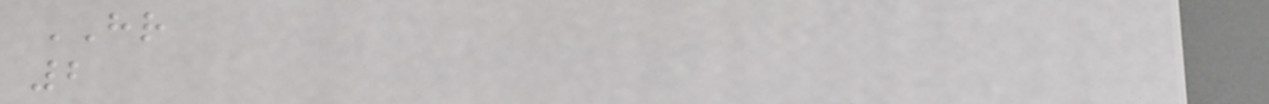HR
2
